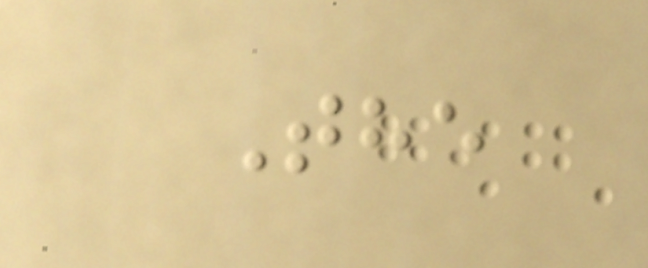The
